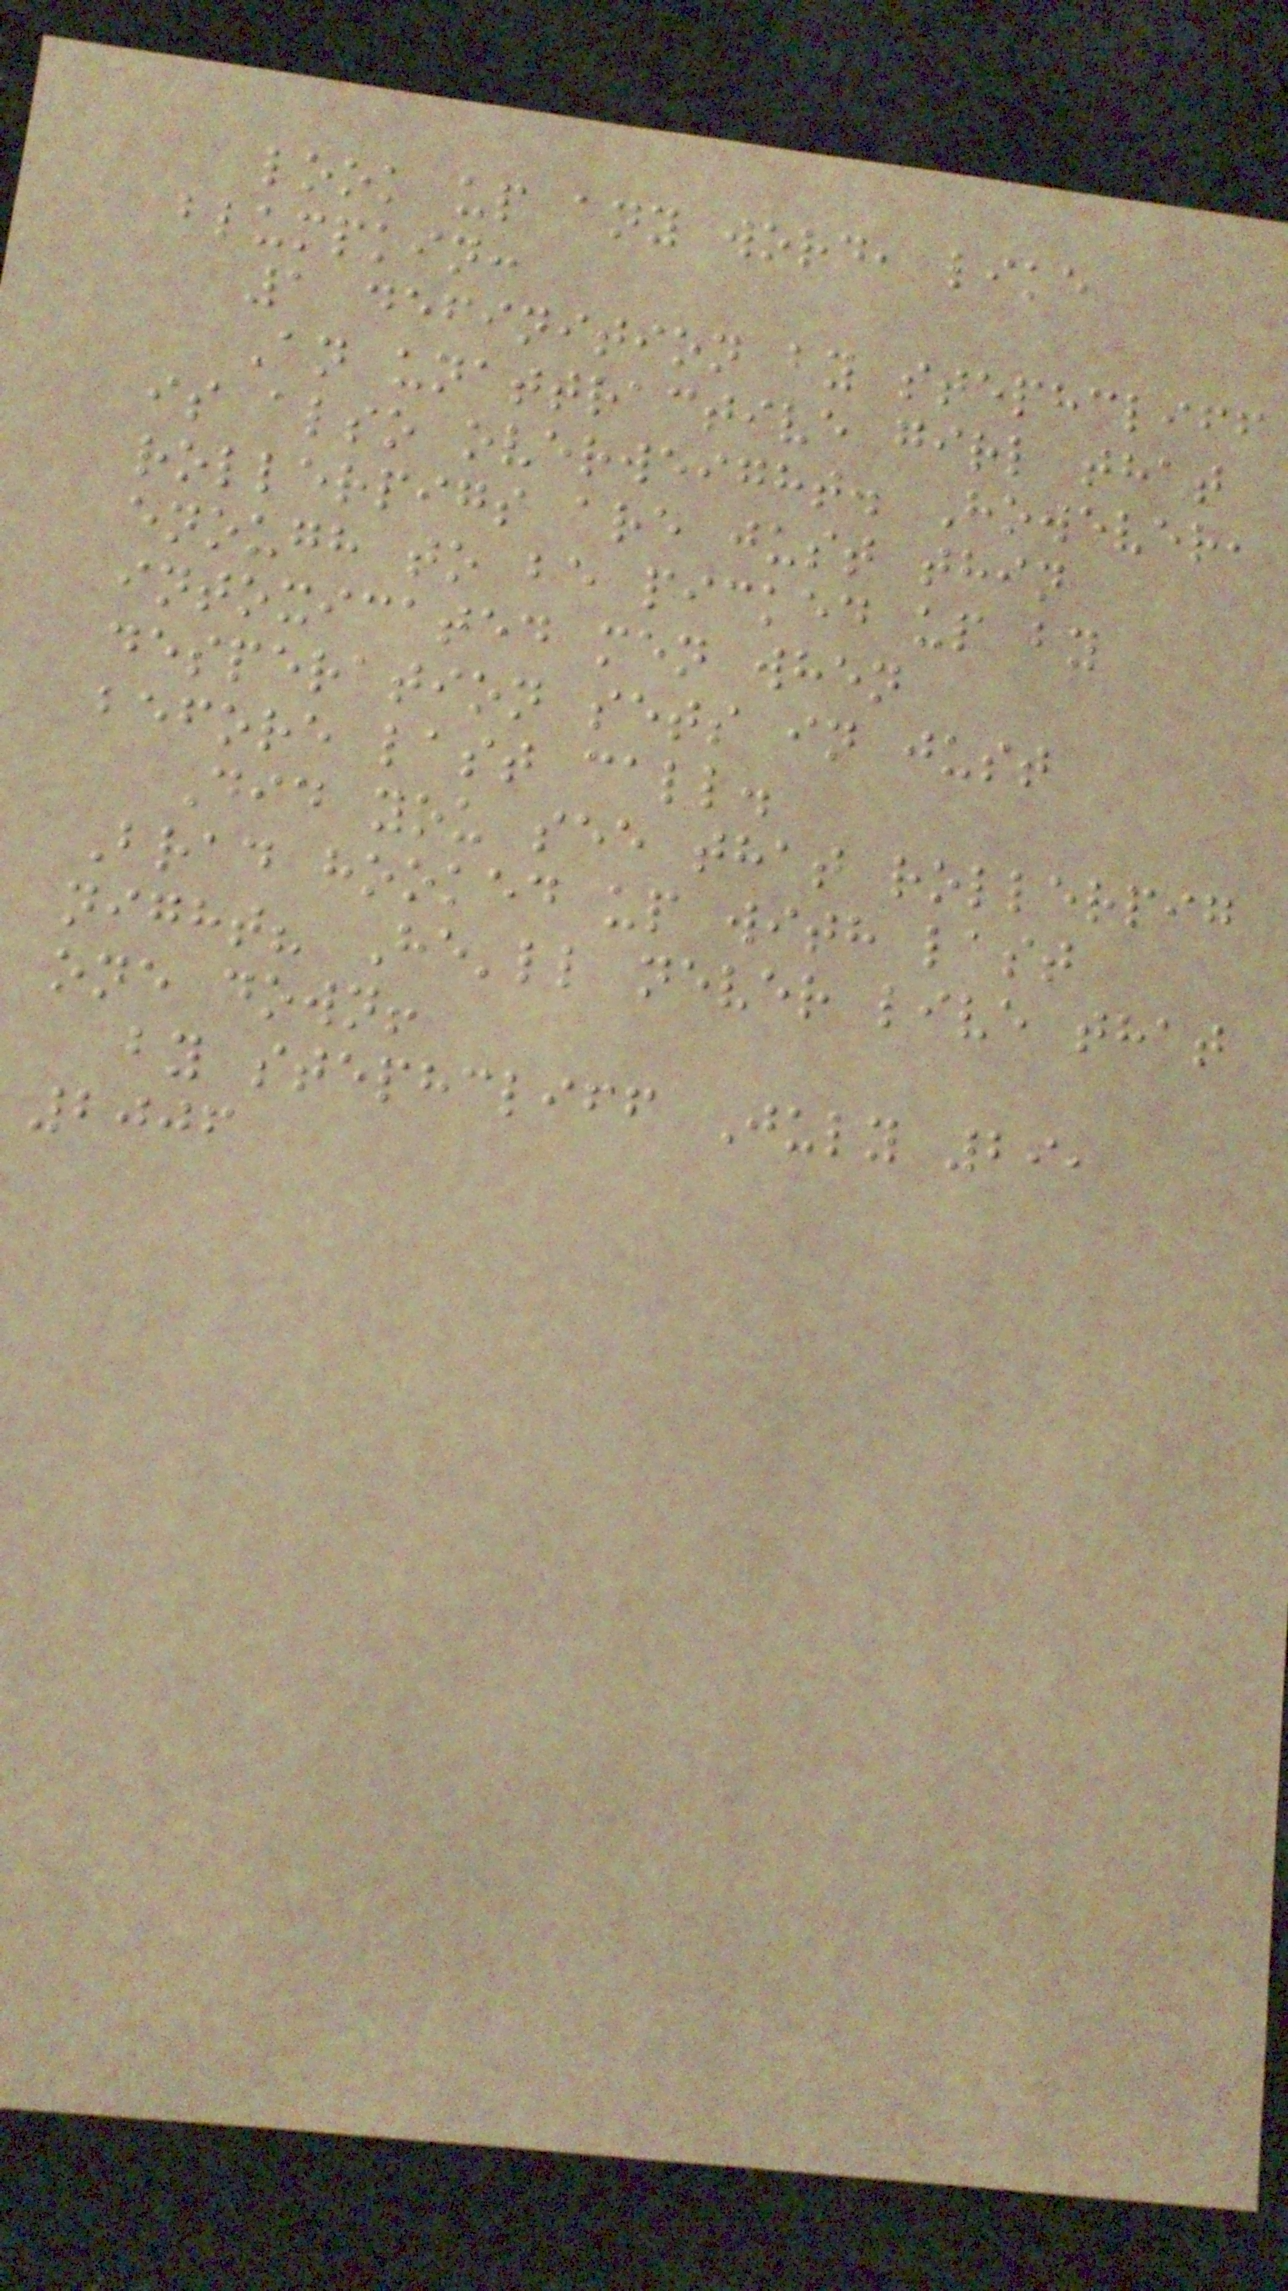look up any word, like
blumpkin:
1 definition by stephcliff
An unattractive girl that
is also overweight. However,
rollerpigs are just thin
enough to be picked up by
intoxicated men when
desperation sets in just
before last call.
Did you see that rollerpig
Brad hooked up with last
night? He'll never live that
one down!
by stephcliff July 29,
2006
